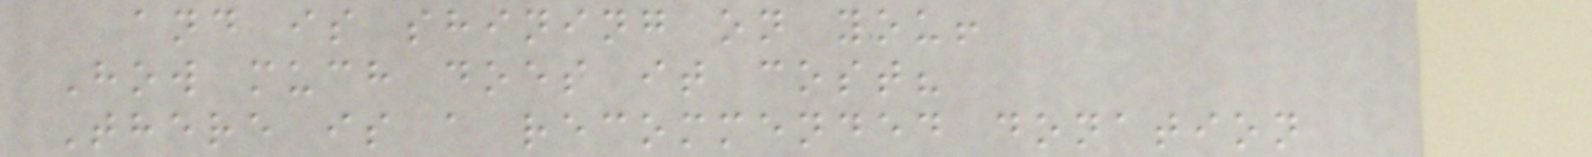and is shining on you!
How much does it cost?
There is a recommended donation
